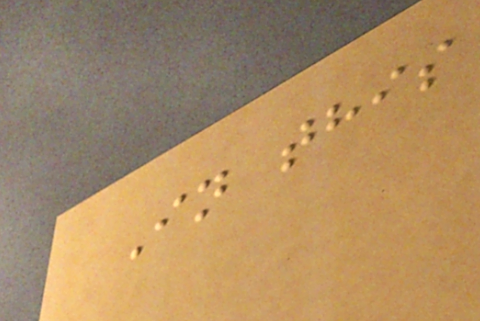In this
